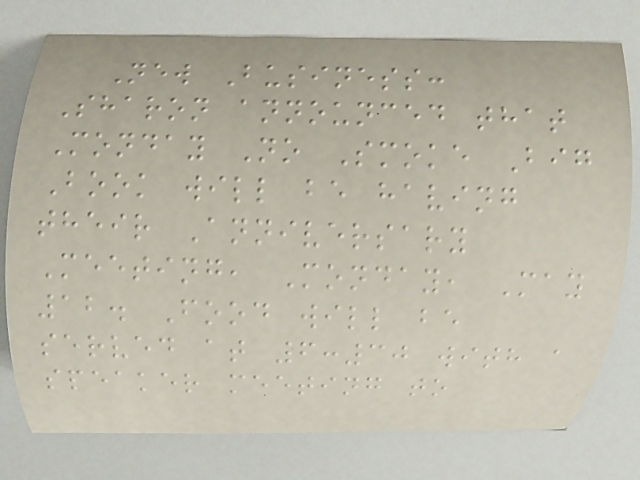New Business:
Sharon announced that
Monday No Smoke Big
Book will be having
their Anniversary
Meeting, Monday, May
12. Food will be
served at 6:30 with a
speaker meeting to
